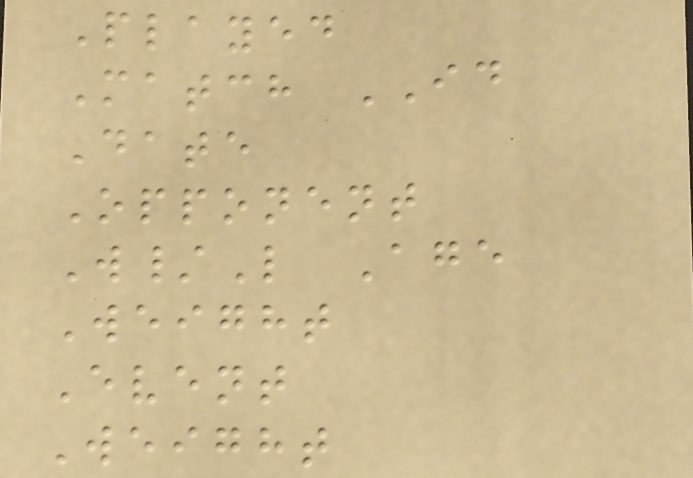Played
Match ID
Date
Opponent
W/L Age
Weight
Event
Weight
